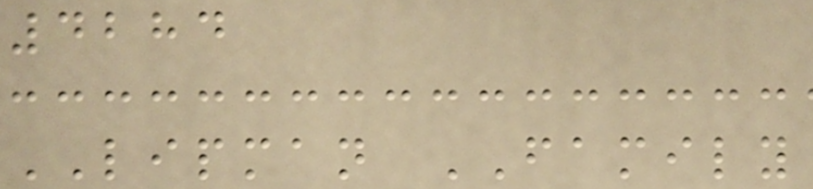4284
LIPMAN FAMILY
